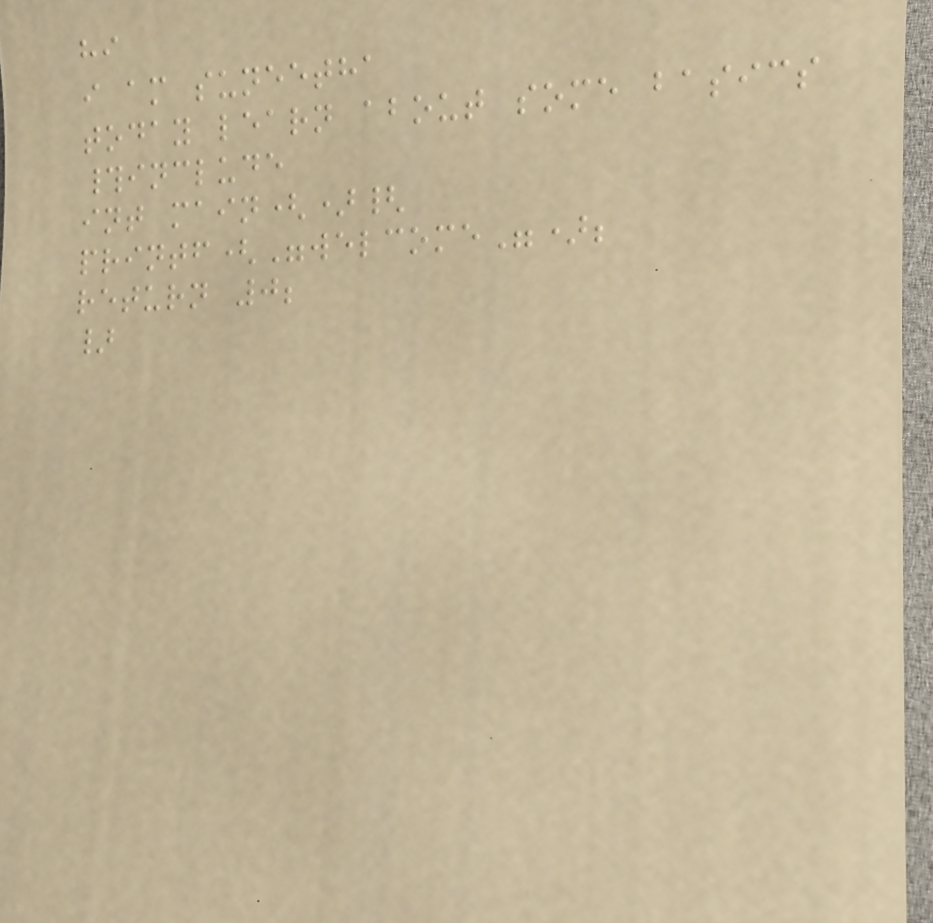hi
i am suneetha
today learn about some basics
#include
int main(){
printf("welcome");
return 0;
}
